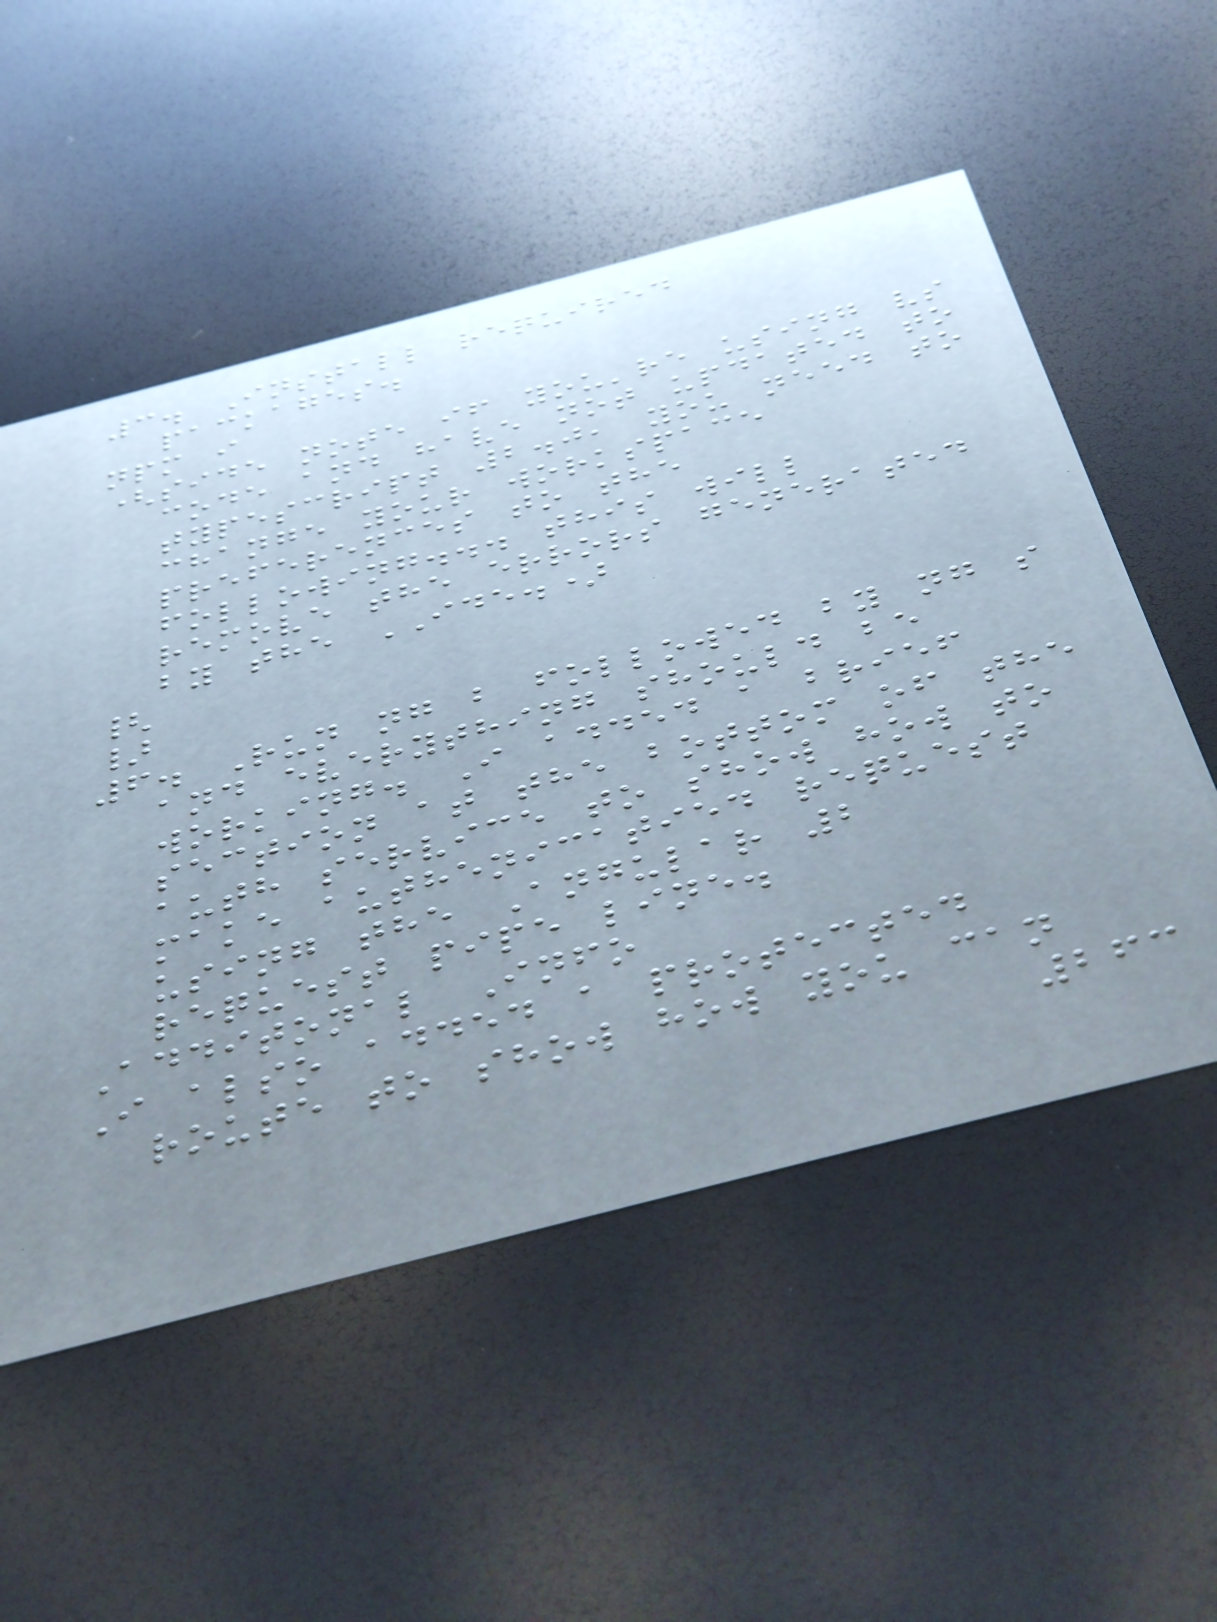3. Install required
packages.
npm i
(side note if you're using vs
code and have not updated to
typescript 2.0, you need to
change your workspace
preferences to the
following... this will
remove the errors generated
by the IDE.)
{
}
6. Run ng b followed by ng s
and everything should be
working. I added a brief
section at the bottom of the
auth service to show how to
make authenicatied request
using the Angular 2
request pipe line.
Additonal Info
I also added a protected
route to show how you can
263
